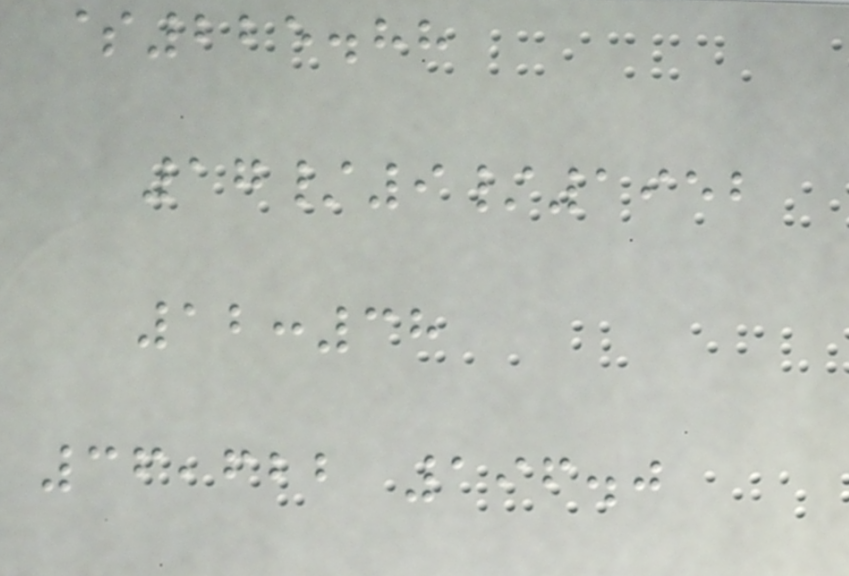$225.88
17/9/1952
12:38
36,622 196.0
